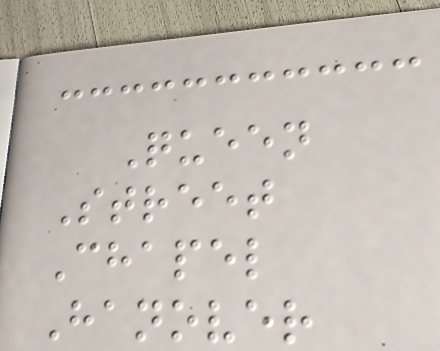Queen
Street
Chapel
Hanover
